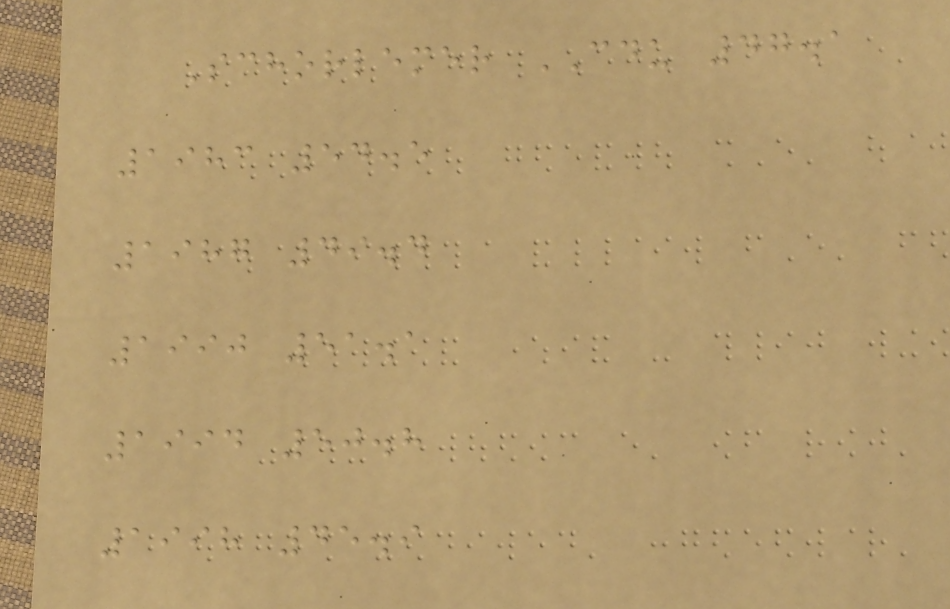Schorlemer CDU 47.1
1983 54.5
1987 49.4
1990 51.1
1994 50.8
1998 45.9
